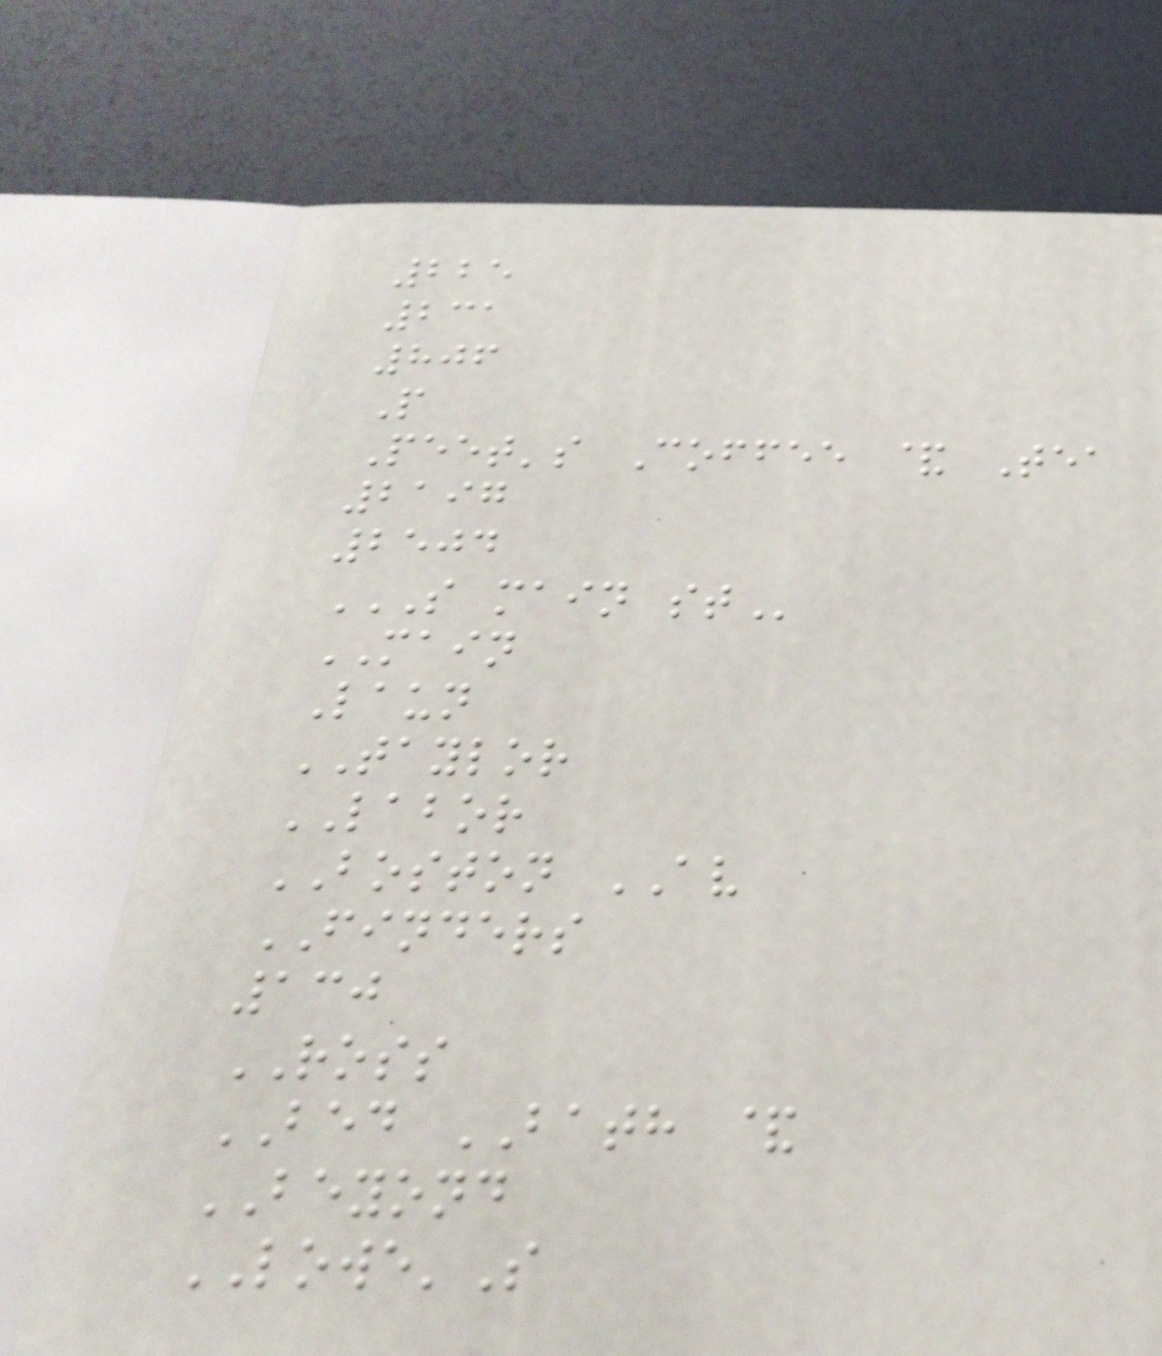225
231
806
P
Peet's Coffee & Tea
2197
2504
S MAIN ST
MAIN
Laun
TAYLOR
LABOR
BOSTON AV
FINDERS
130
ROSS
BED BATH &
BEYOND
LOWE'S
